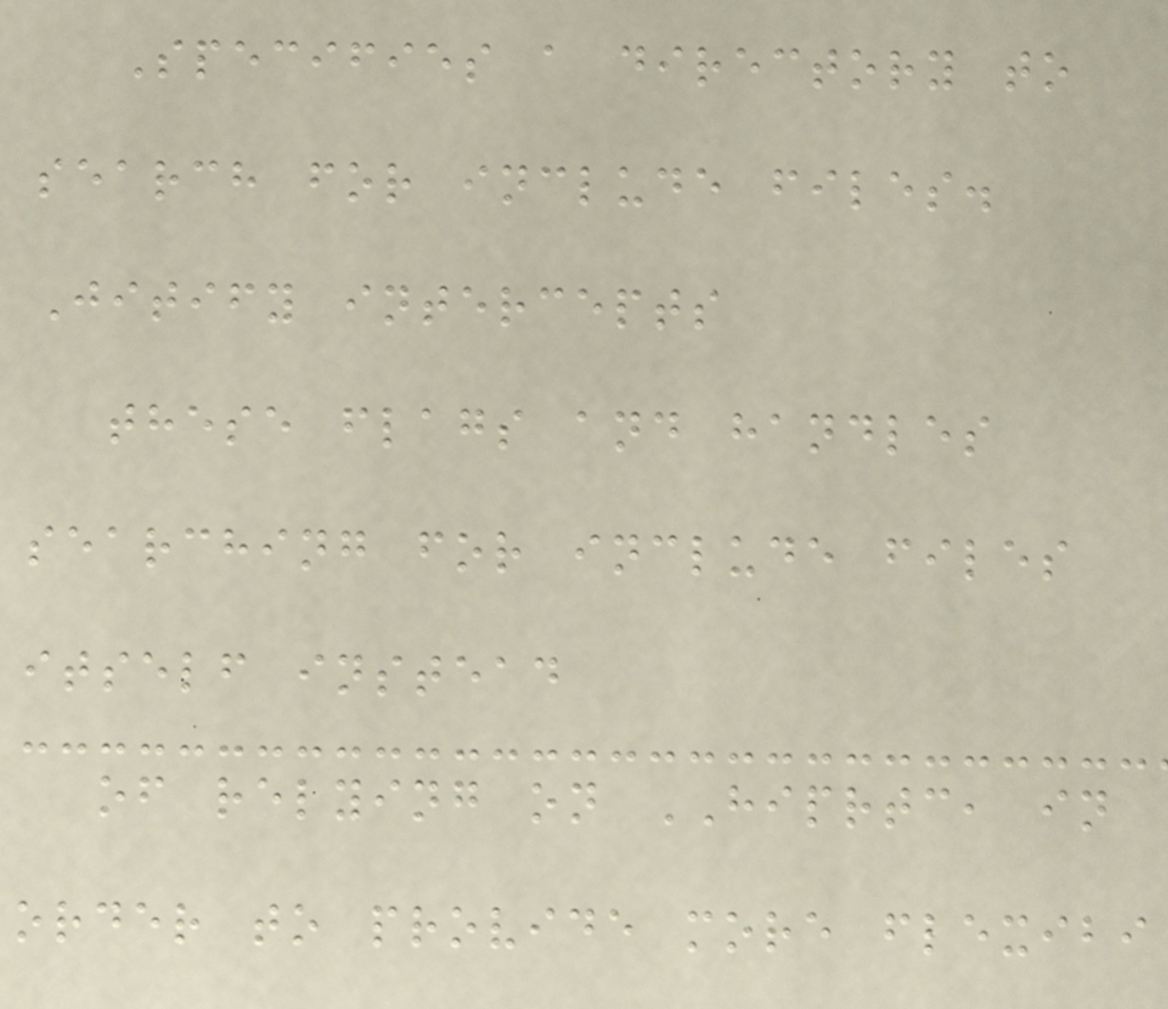Specifies a directory to
search for include files.
Jitify intercepts
these flags and handles
searching for include files
itself instead
of relying on HIPRTC, in
order to provide more flexibi
